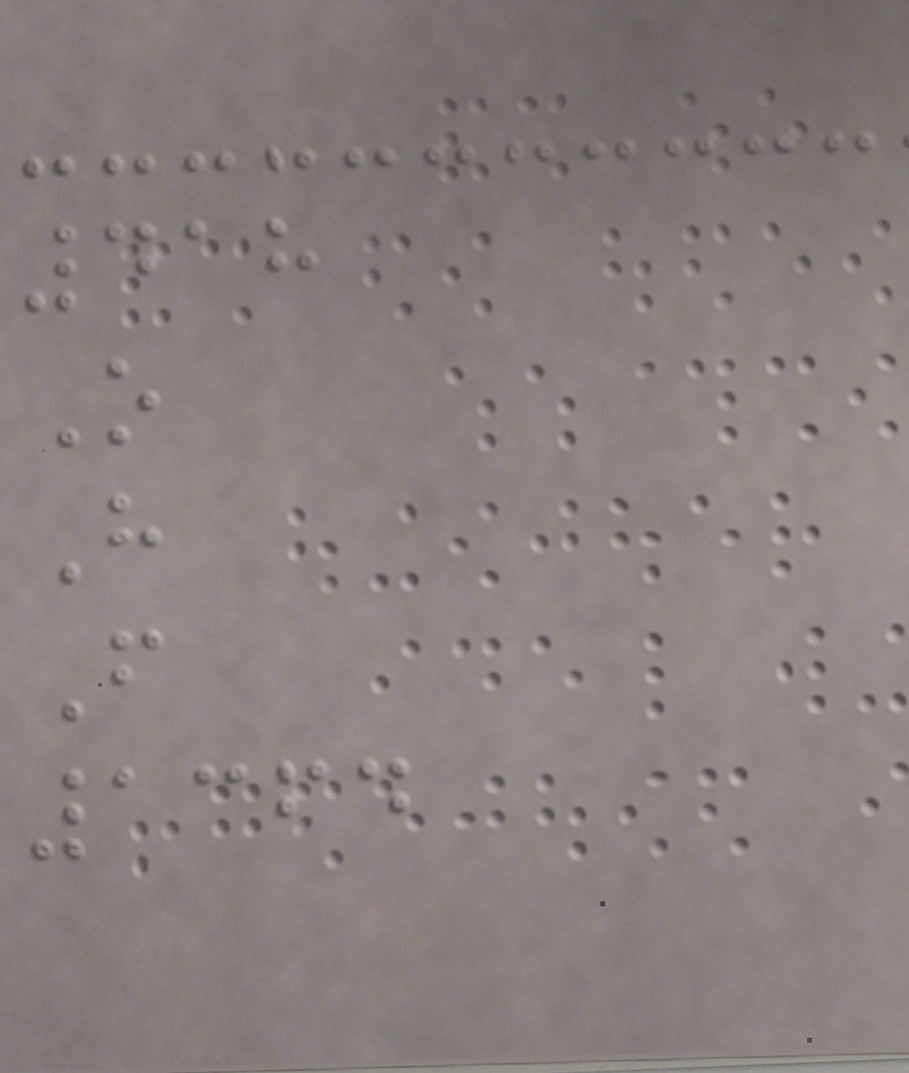418
O
H
F
1364
